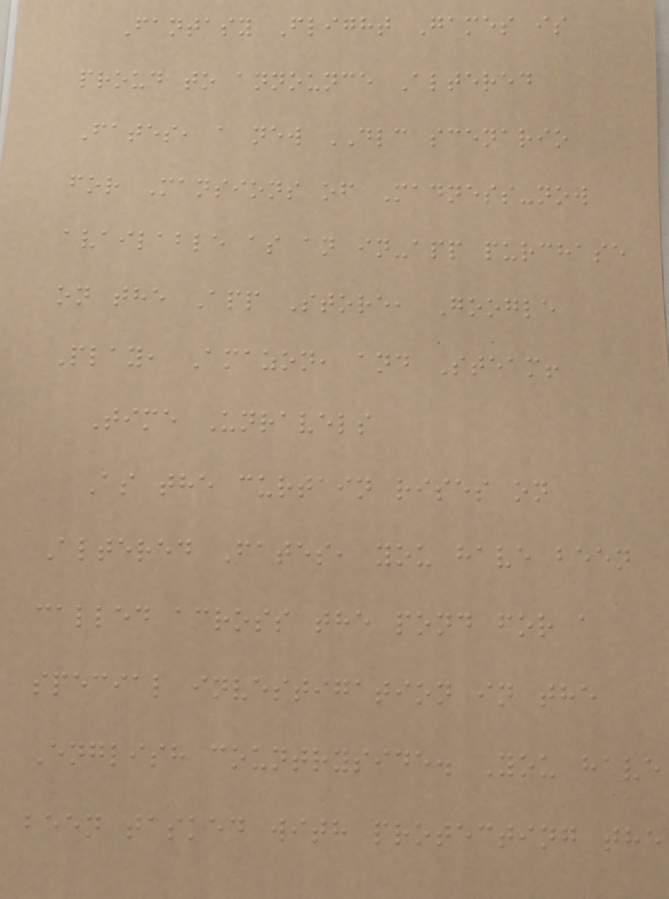Fantasy Flight Games is
proud to announce Altered
Fates, a new DLC scenario
for Mansions of Madness-now
available as an in-app purchase
on the App Store, Google
Play, Amazon, and Steam!
Time Unravels
As the curtain rises on
Altered Fates, you have been
called across the pond for a
special investigation in the
English countryside. You have
been tasked with protecting the
